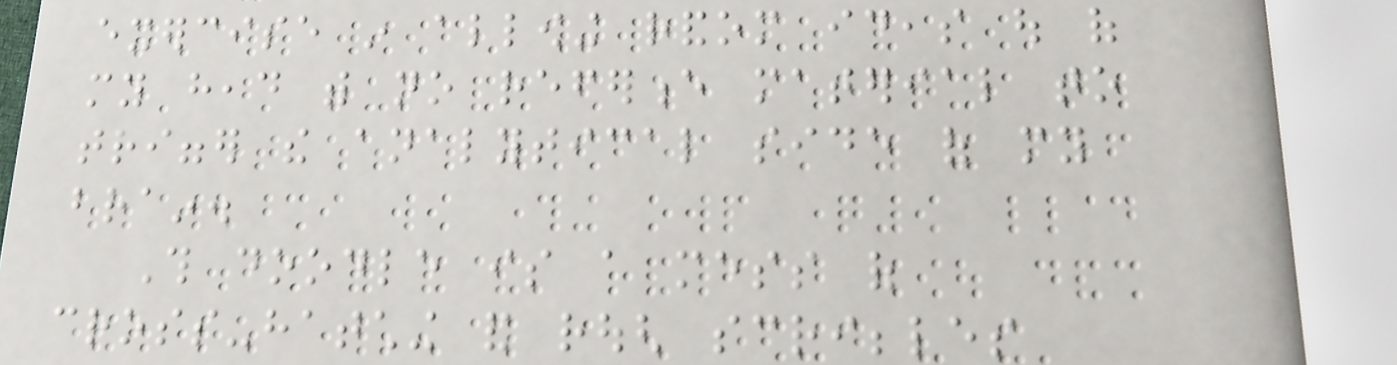exercise in allowing random ideas out of
my head with no reference material to
trigger the analytical side of my
brain.
This doodle is a mess of
cross-hatching and rough scribbles
